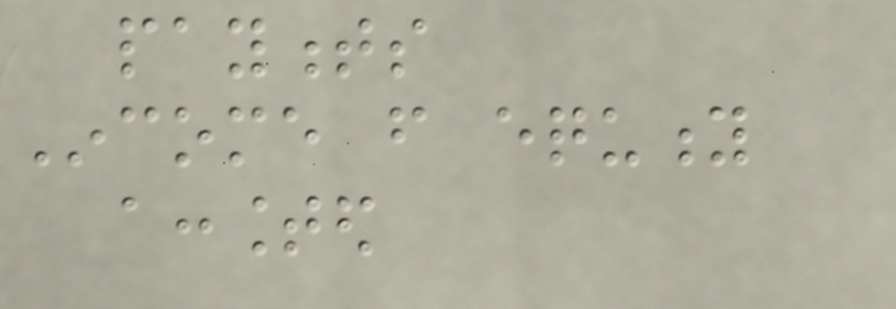payments
Income from equity
accounted
